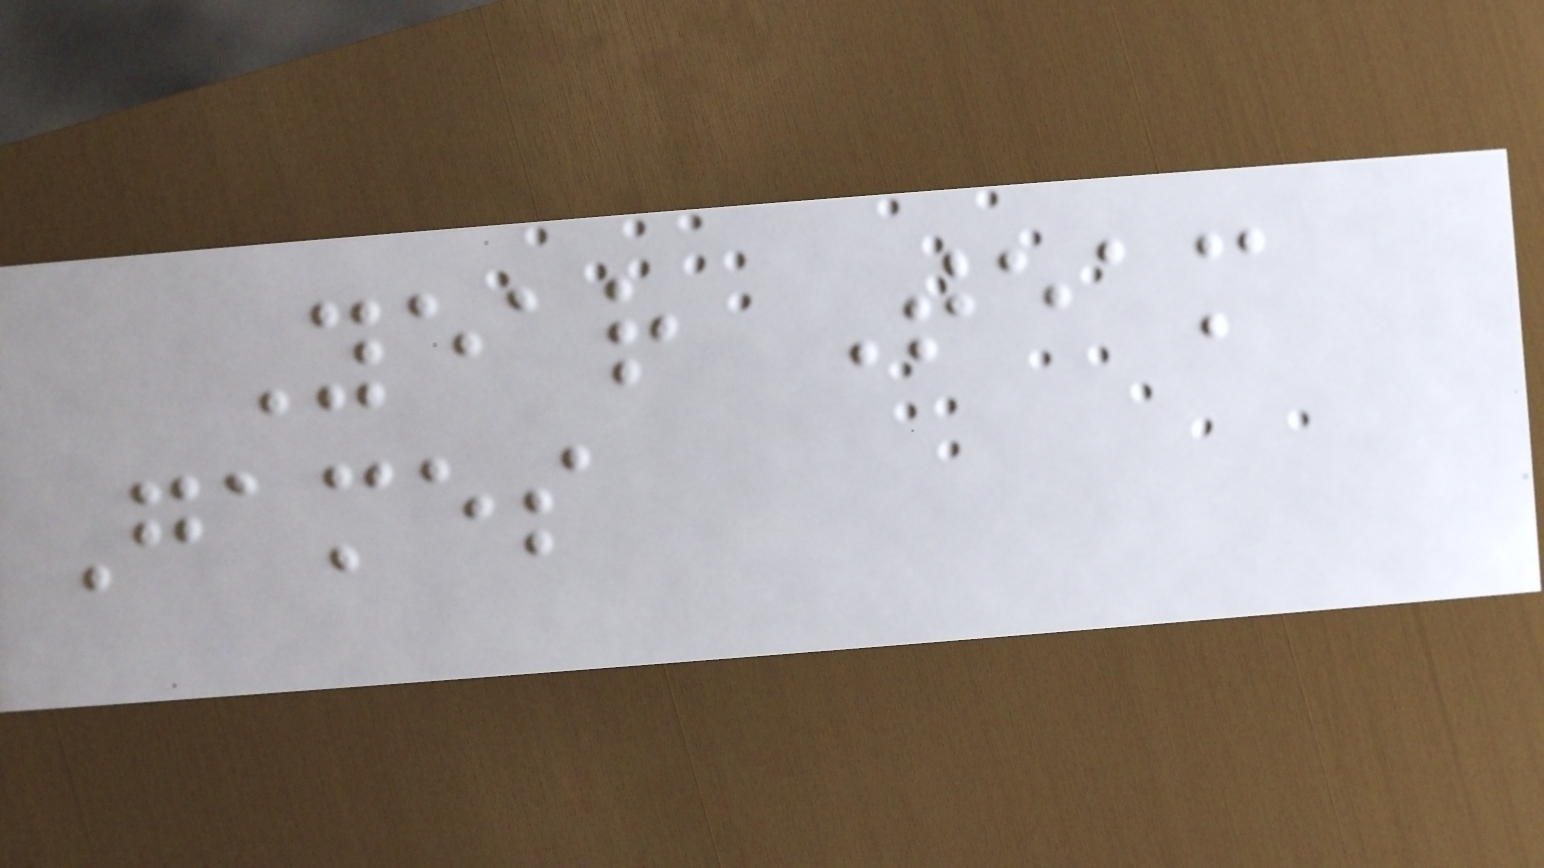Year Team
Games
